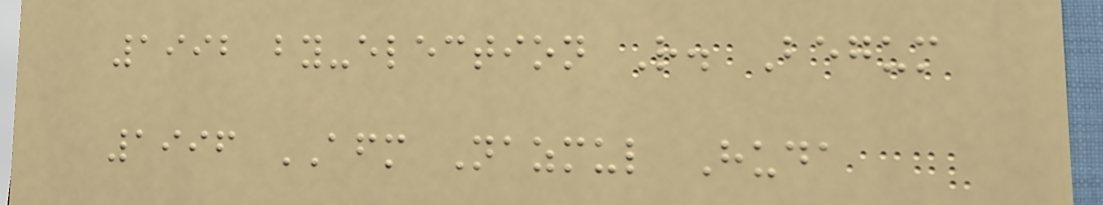1992 by-election R. Begum
1996 AFM Nazmul Huda
